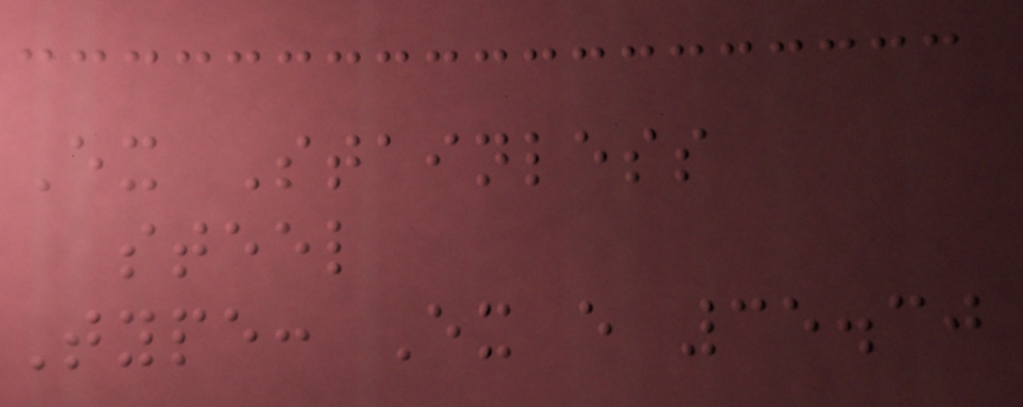Ex Stainless
steel
Type: Ex e 35.30
